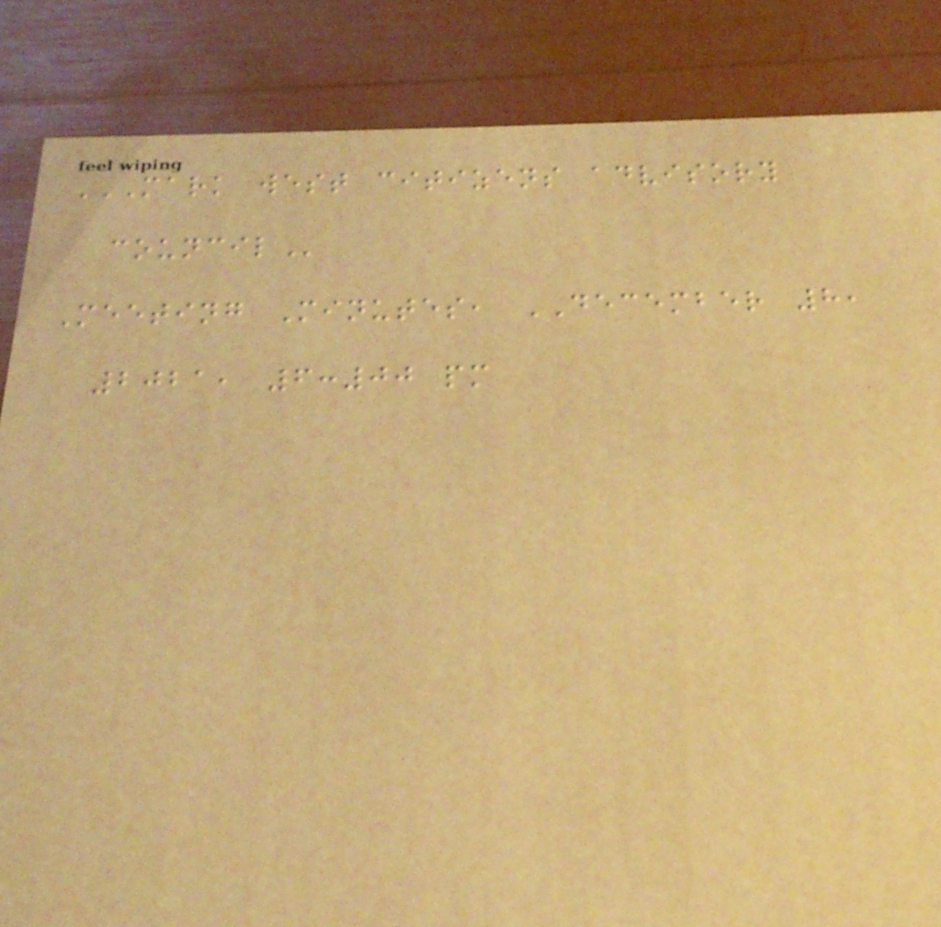MARK WEST CITIZENS ADVISORY
COUNCIL
Meeting Minutes, DECEMBER 8,
2021, 6:00 pm
